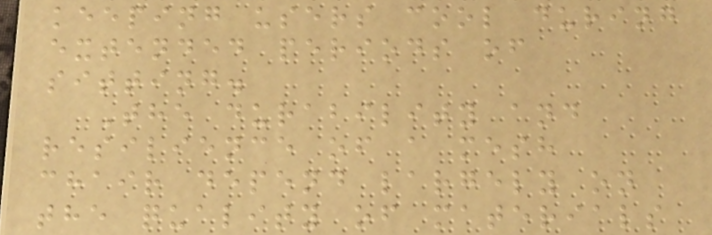keeping users cool during
extended periods of
sitting.
The durability and
resilience of a mesh
chair depend largely on
the quality of materials
